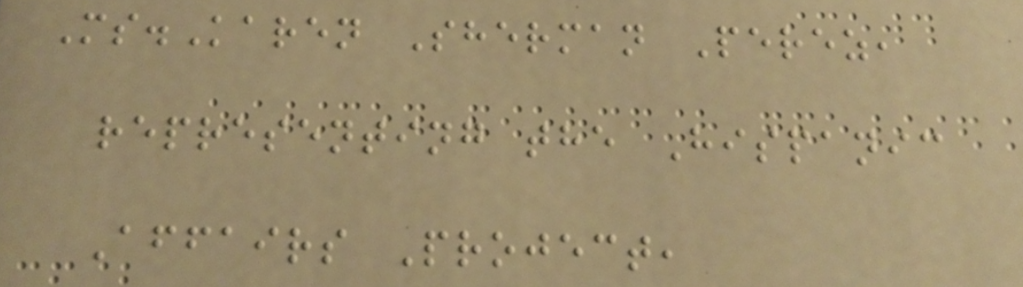Ms.Karen Sherman Perez,
representing the Hispanic
Affairs Project,
